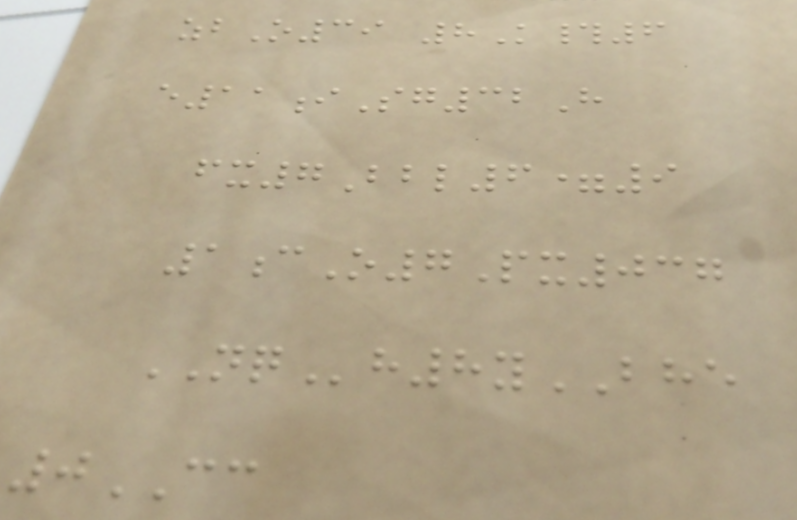zbO39 8K#6
e11iSg32H
fx7Bbl6=9
1cO7Px037
NQh8yBHE
0CC
